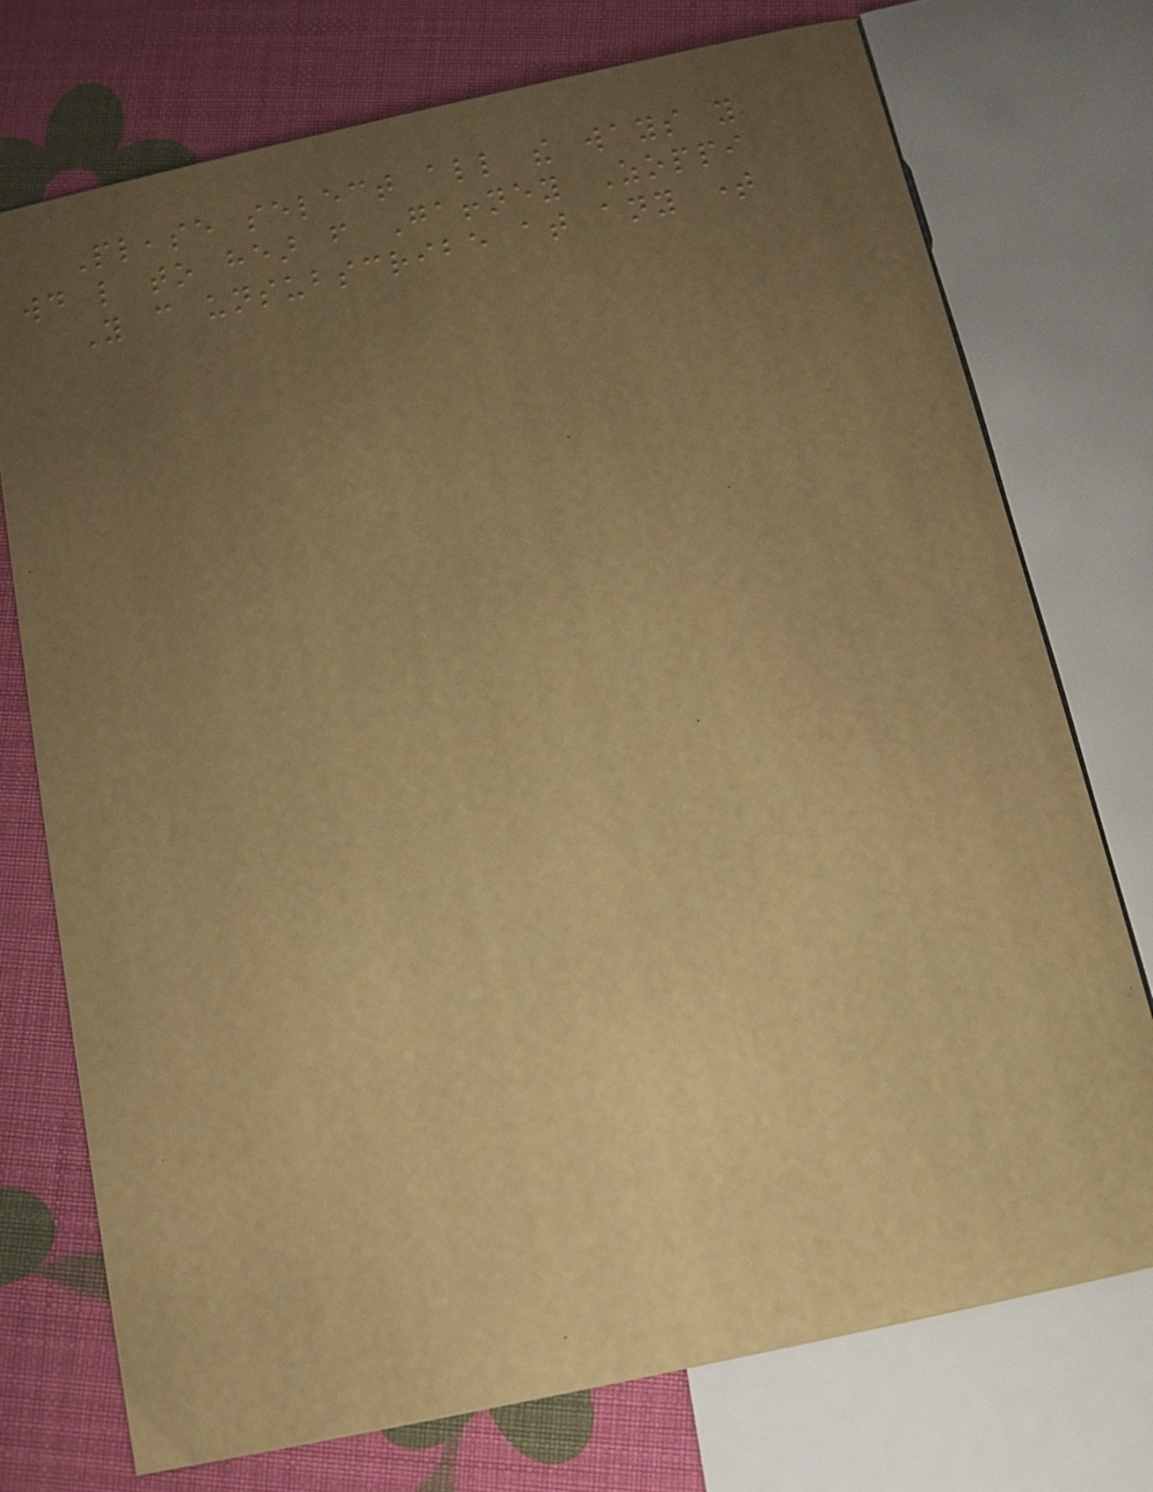Please select all the ways you
would like to hear from Gaffney Zoppi
You can unsubscribe at any time
